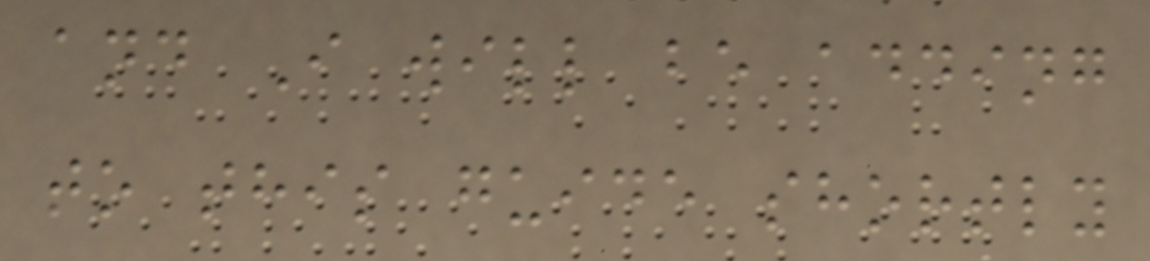and I will be adding
to this guide shortly
